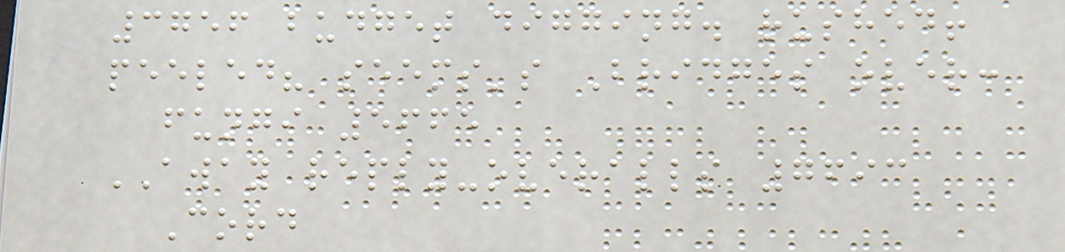3756 budget digging. rushed!
peeled? seems's Bridges over:
fungi 5665
AWAY reply-overalls 7693
Cord
